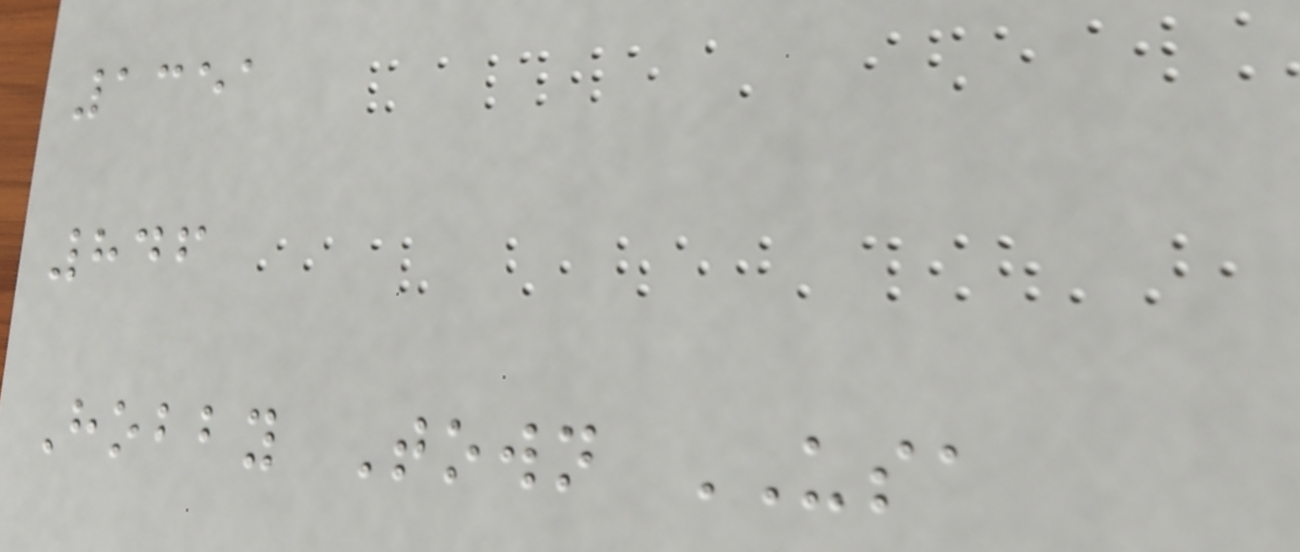1351
846
Hobby Town USA
